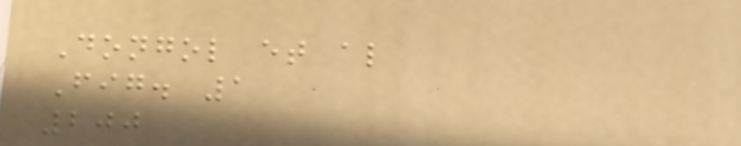Dongol et al
Fig. 1
200
